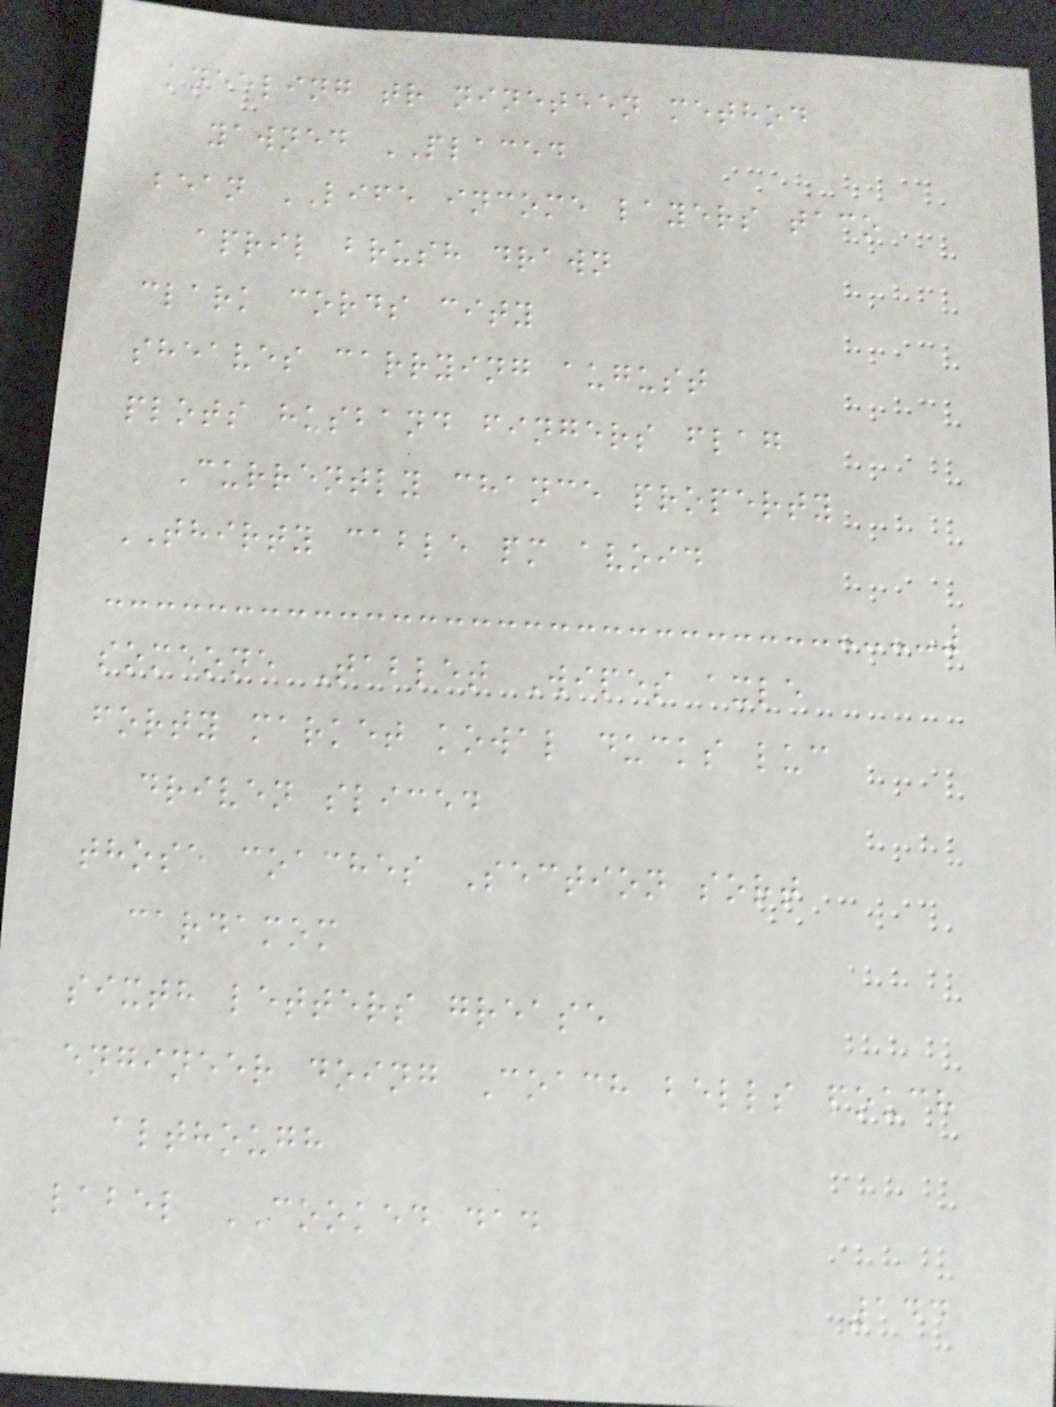kneeling tr nineteen method
yawned PLACED
bean LIFE income layers taco
april brush drawn
clark cords city
sheaves carrying august
plots husband fingers flag
Currently chance property
THIRTY cable pm avoid
someone Tablet Wipes axle
forty market kowal ducks luc
driven sliced
those coaches Section sort
cardamom
sixth letters grease
engineer doing Coach bells pouch
although
label COOKED dad
144
